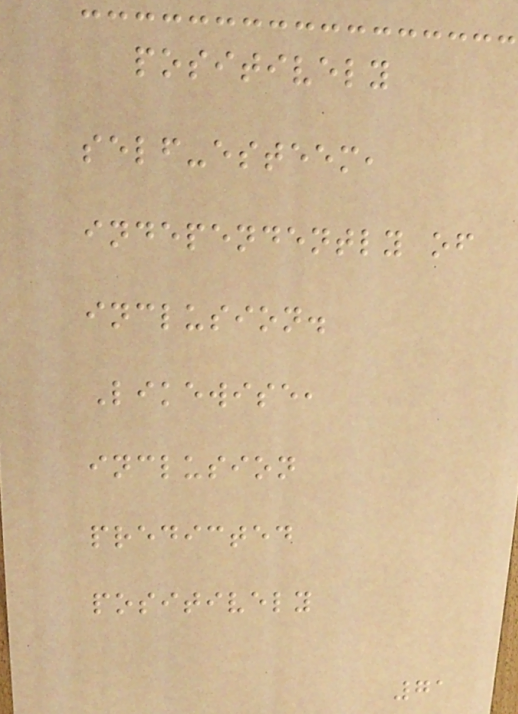positively
self-esteem,
independently of
inclusion.
Likewise,
inclusion
predicted
positively
71
